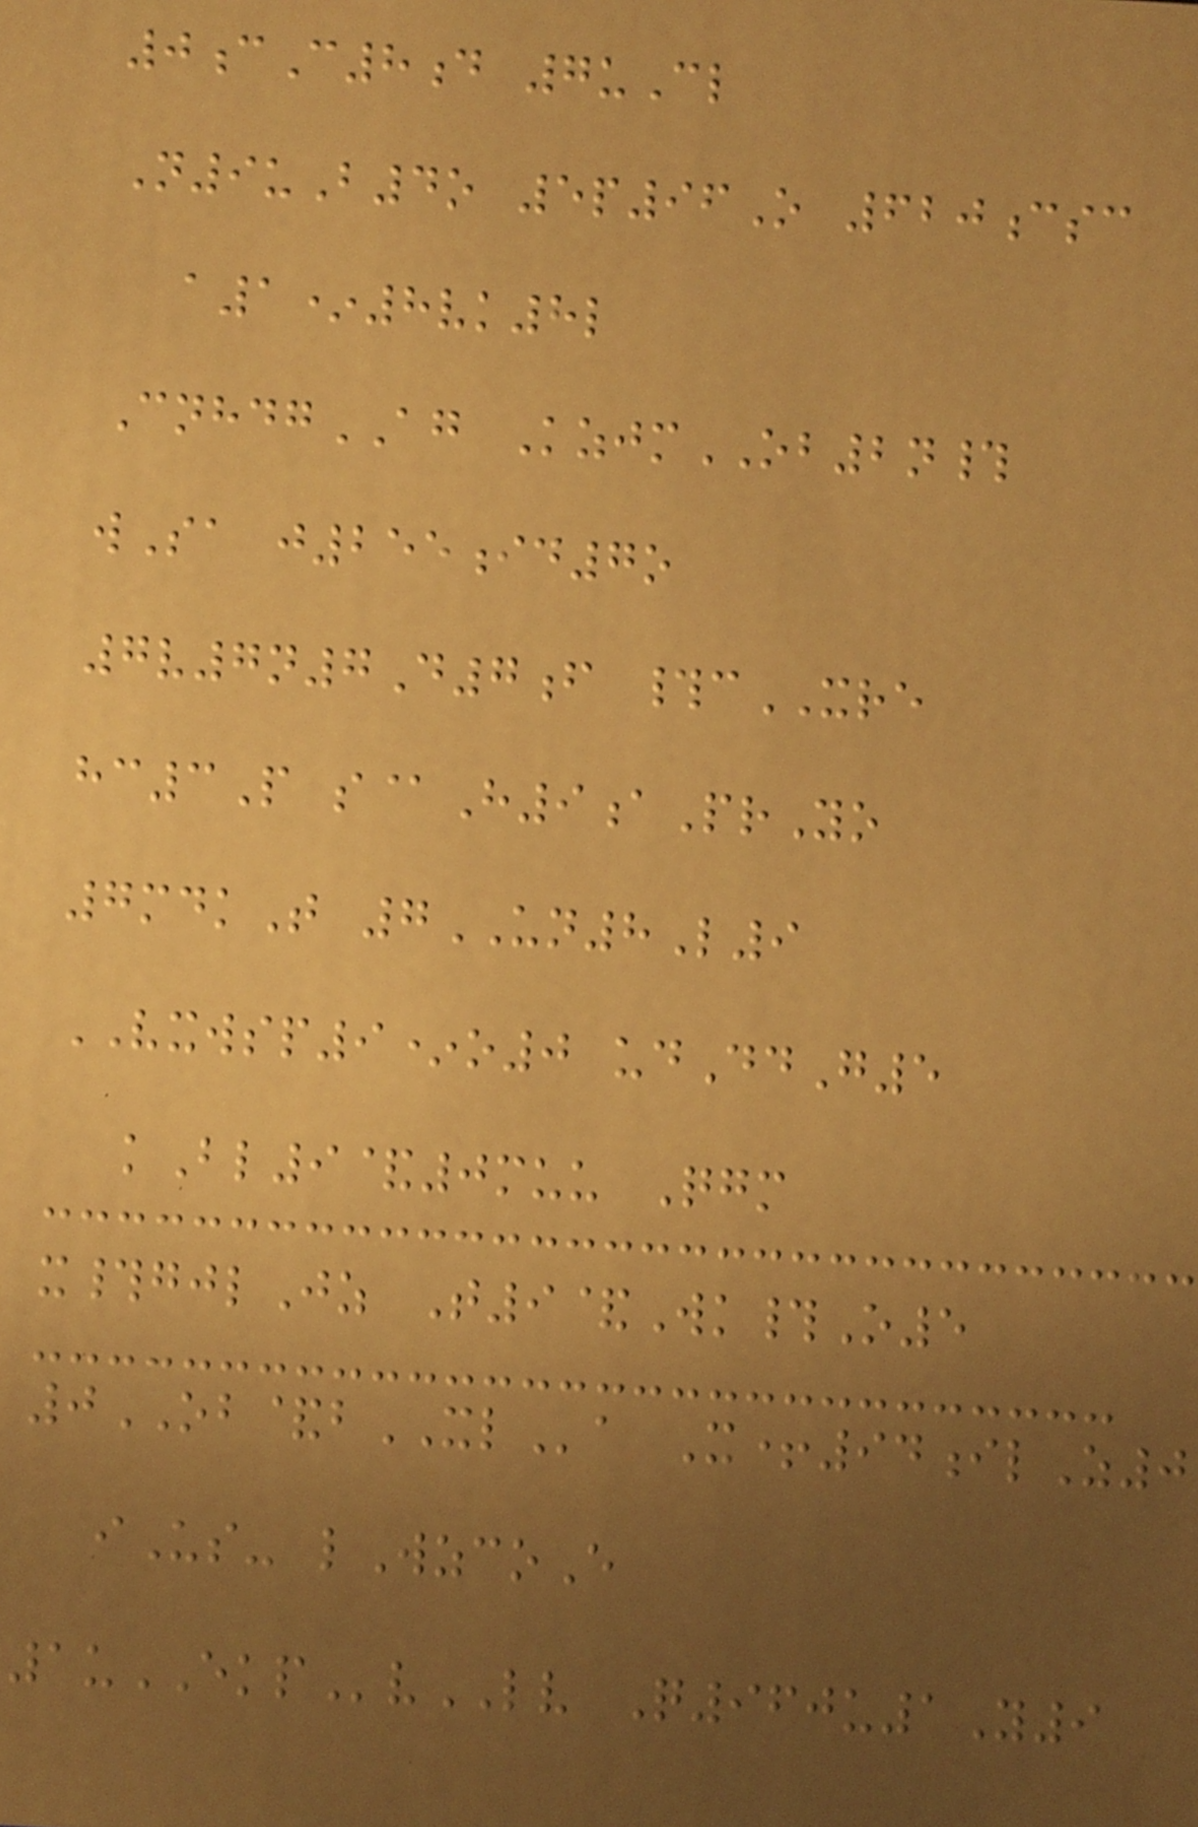0cC8d 7uCl
N9uB4o 5p96O 620csc
a1*8vk8l
CnhdgAG KzjmOB2n#
wSa j255id7o
7v7n7D7f #cXRE
hc3P s@H9aPrYo
7mdkT 7UN8L9
VXWSP9*o0 udDdG5
kBl9&0muu Qgm
x#gjlJz T9&Wk#O5
0OB&bXLa X+94ilZ0
iUs- lWzcoE
1uEKPvLV Q960u1Y9
